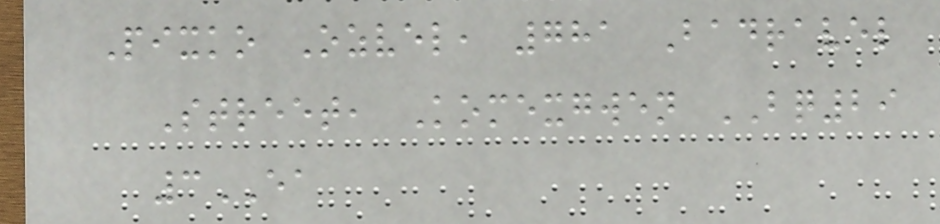Pixko Ozvel, 781 Badravel
Street, Komexgwen BQ29
3EA
